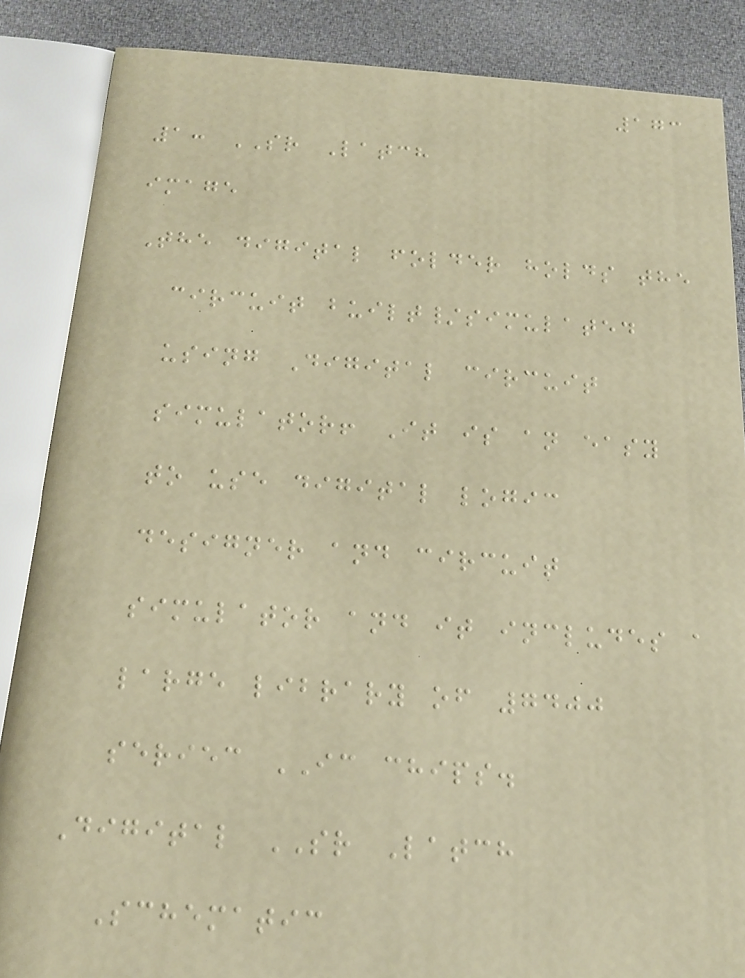173
1: SR Latch
image
The digital folder holds the
circuit built/simulated
using Digital circuit
simulator! It is an easy
to use digital logic
designer and circuit
simulator and it includes a
large library of 7400
seriec IC chips.
Digital SR Latch
Schematic
